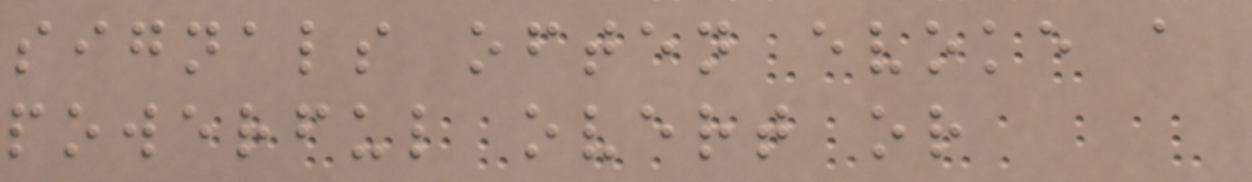signals often evoke a
powerful overt or
